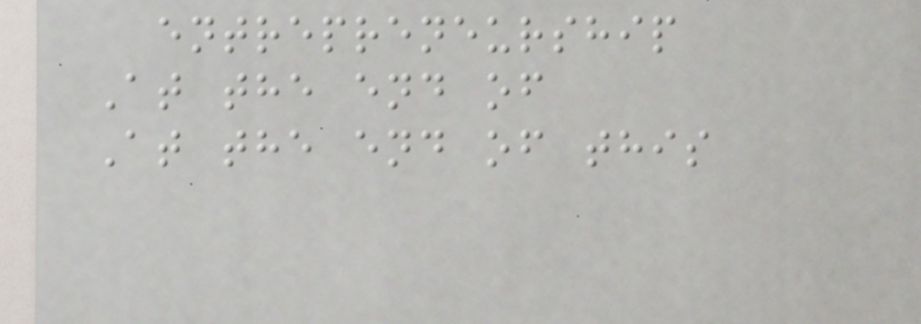entrepreneurship
At the end of
At the end of this
